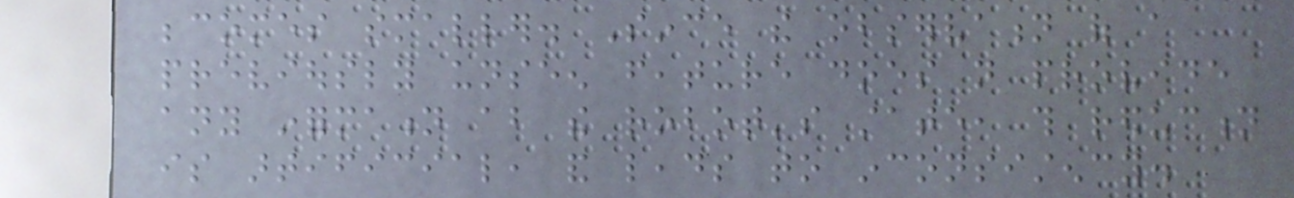becomes smaller. Since the observation of a
previously unseen feature does not provide
any information about the robot's state, this reduction
is artificial, and leads to inconsistency.
